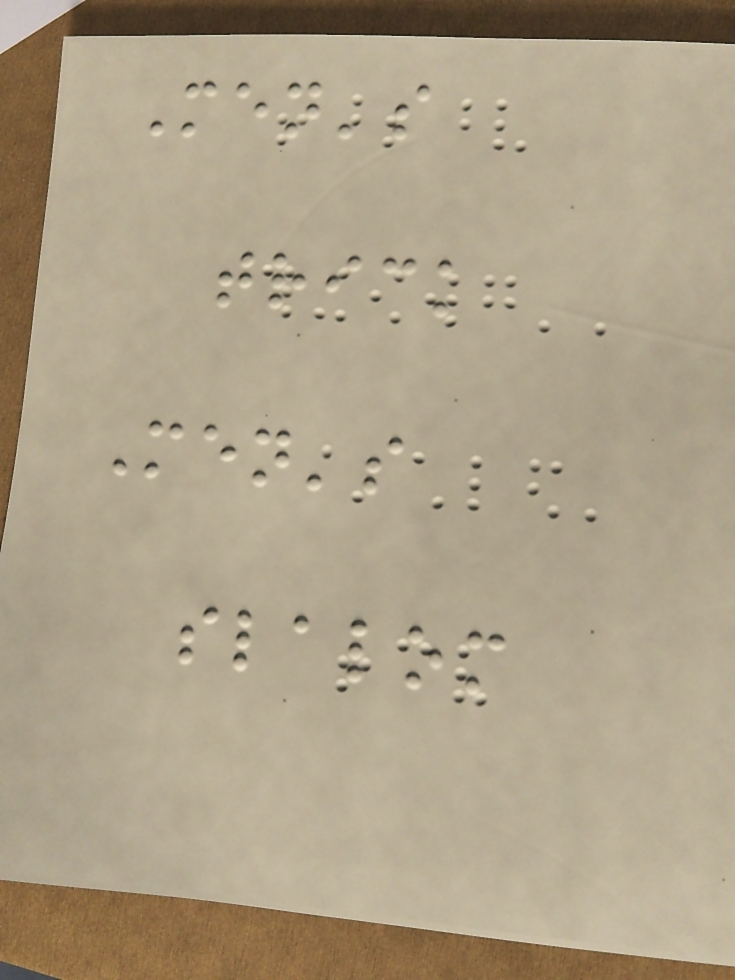Men's
trick
Men's
slalom
